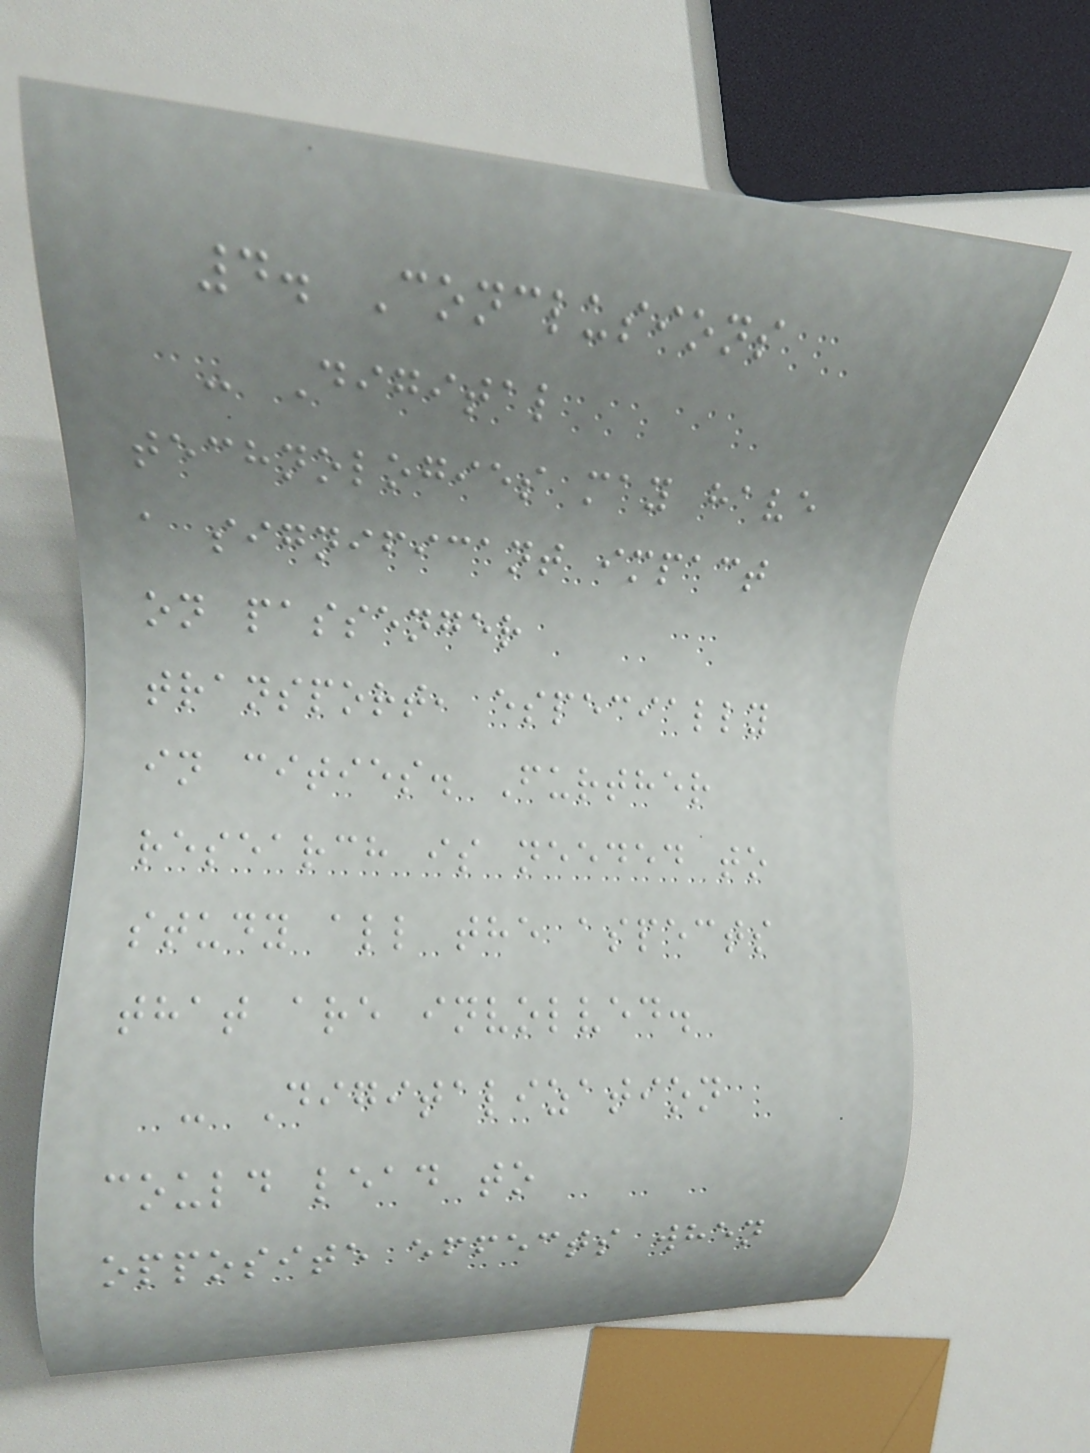4. Conclusions
- Digital
technologies may have
a significant impact
on passenger
transport, especially
in cities. Further
research is needed to
study all the aspects
that are involved.
- Digitalization
could lead to
opposite effects when
